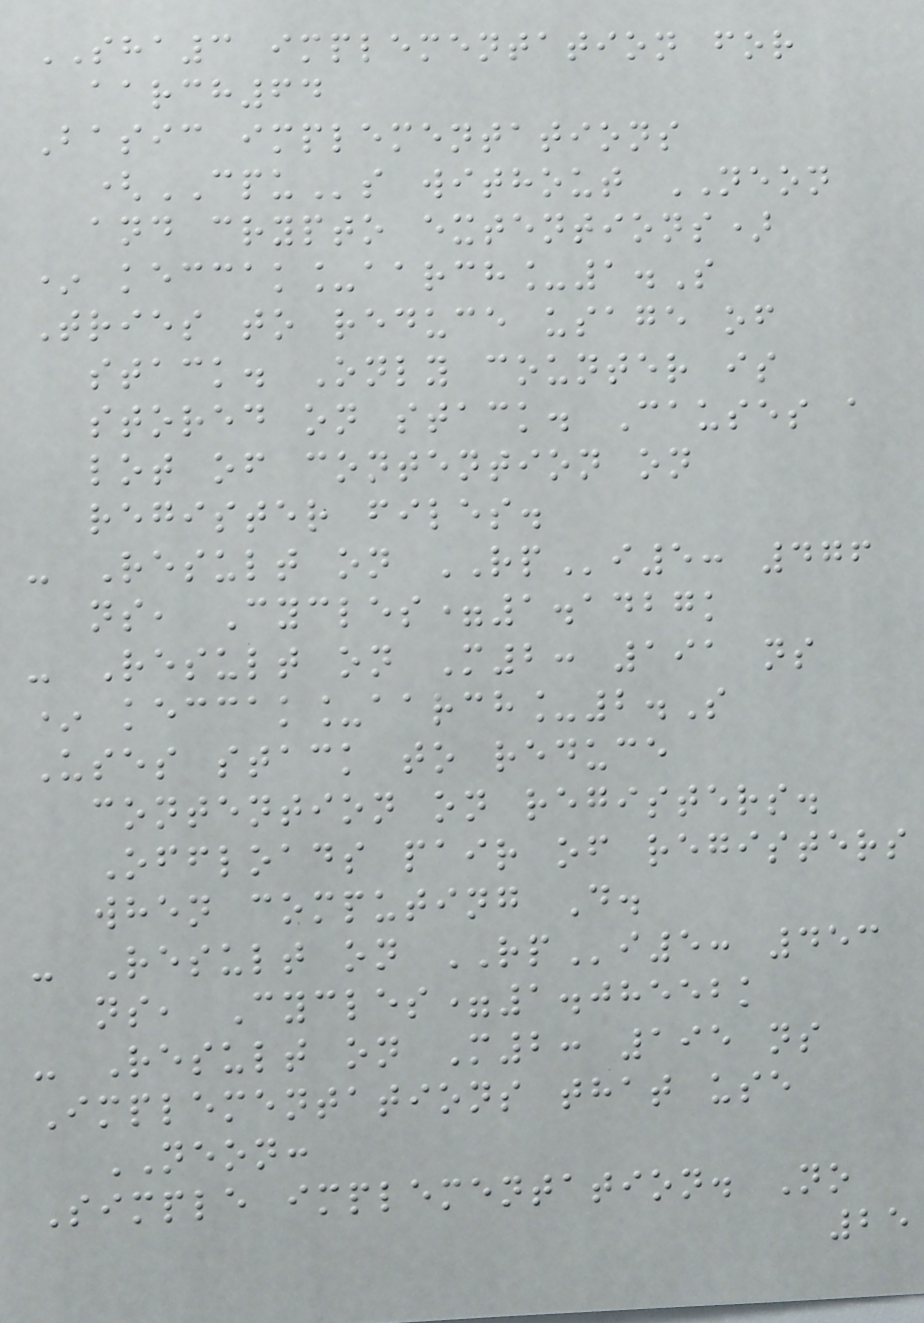SHA3 implementation for
aarch64
Basic implementations
(CPUs without NEON
and crypto extentions)
* keccak_aarch_1.S
Tries to reduce usage of
stack. Only counter is
stored on stack. Causes a
lot of contention on
register files.
- Result on RPi5: 476
ns, Cycles=1.1427k
- Result on M2: 191 ns
* keccak_aarch_2.S
Uses stack to reduce
contention on registers.
Offloads pair of registers
when computing D.
- Result on RPi5: 453
ns, Cycles=1.08552k
- Result on M2: 195 ns
Implementations that use
NEON:
Simple implementation. No
25
